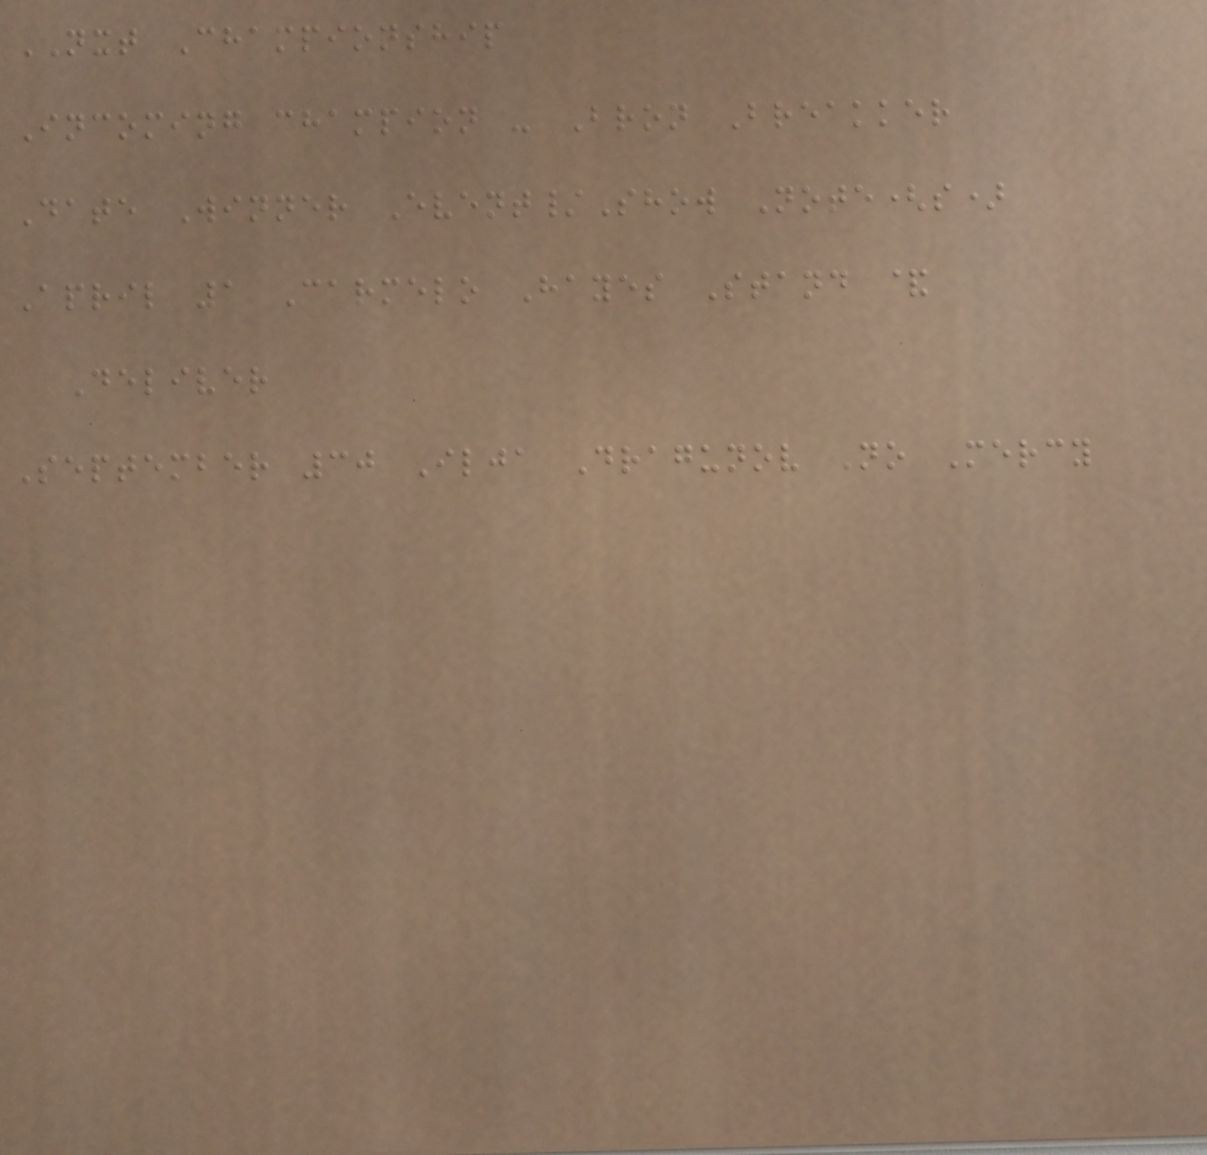NXT Championship
Incoming champion - Bron Breakker
Date Winner Event/Show Note(s)
April 1 Carmelo Hayes Stand &
Deliver
September 30 Ilja Dragunov No Mercy
